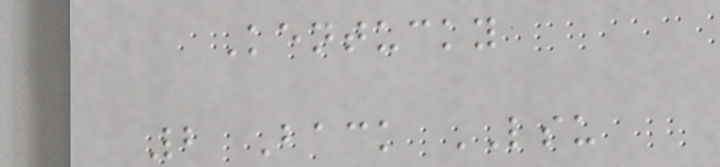Kentucky
2 Back LSU
